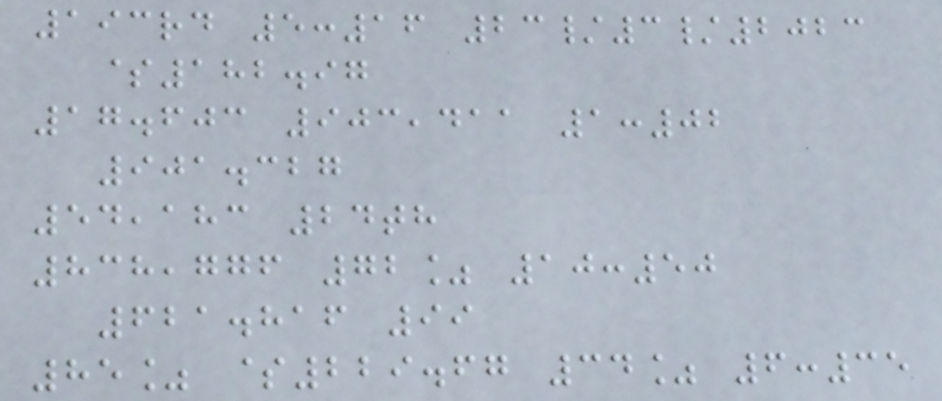193rd 5:16 23/3/2023
$182.97
17.603 903,411 1:02
901.327
54,183 24th
838,776 72% 10:50
621.816 99
85% $229.67 34% 6:35
